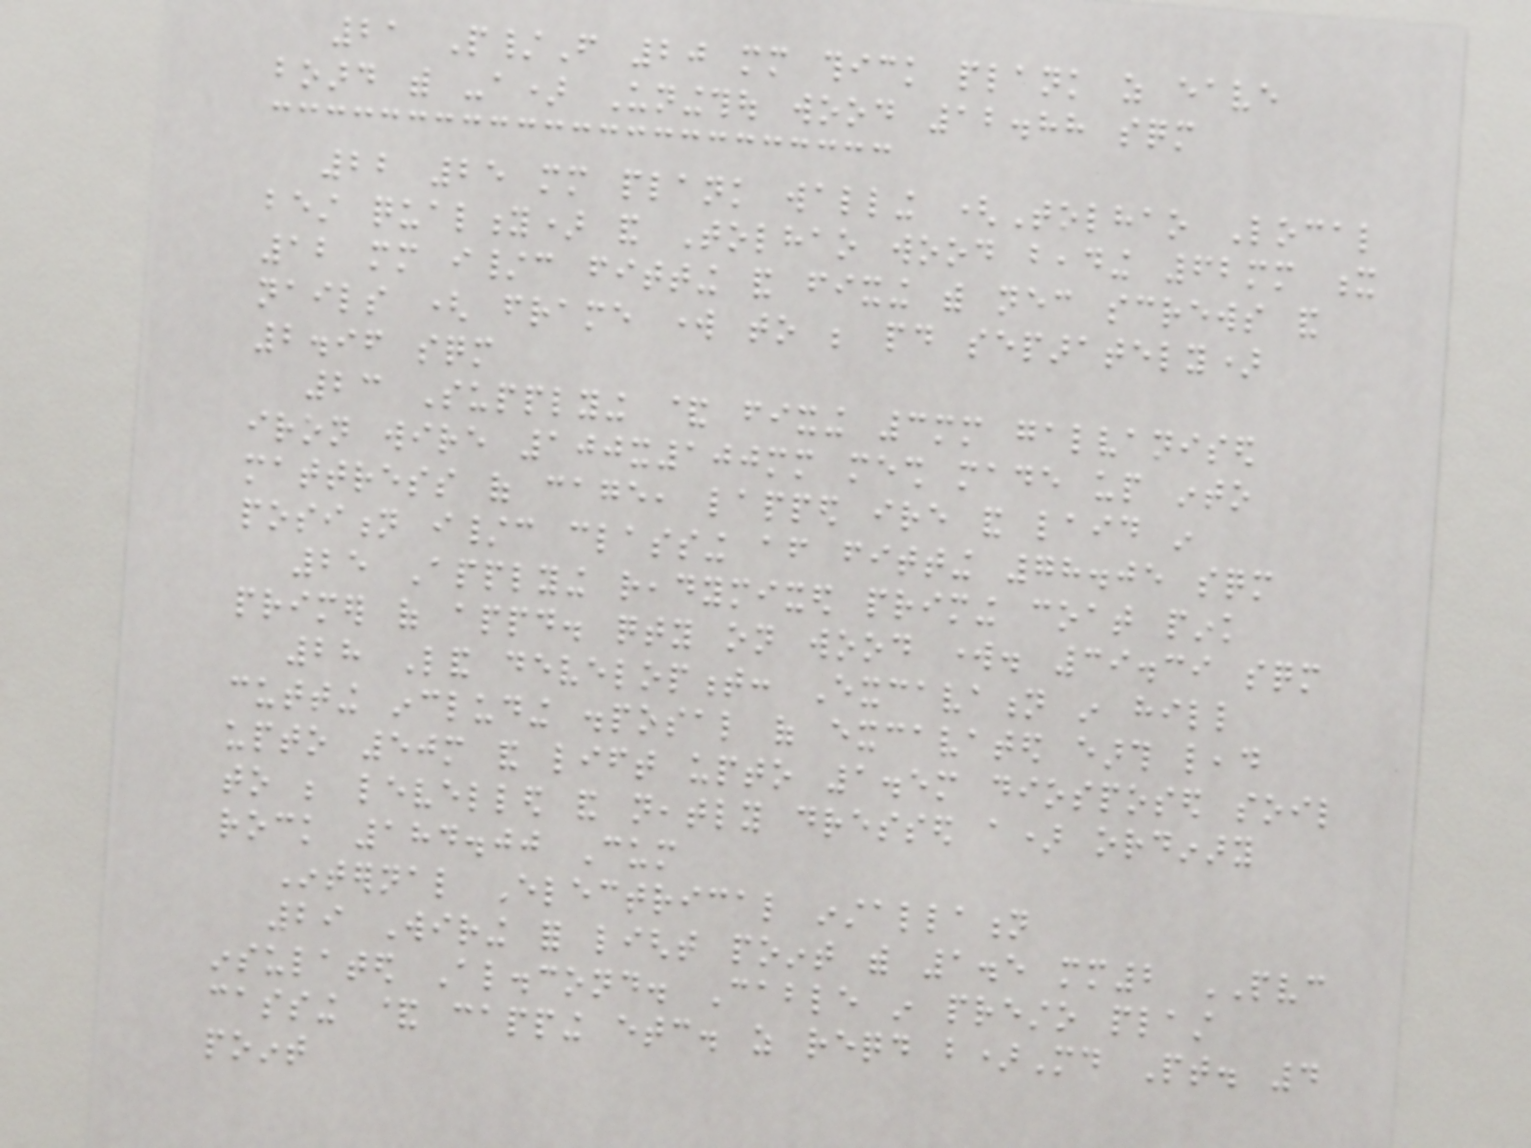21 P/F 20 mm thick plank as eave
board with -a) Uningthou wood 12.88 sqm
22 25 mm plank walling (Tolhao Local
best quality) and Tolhao wood beading 62mm x
12 mm i/c fitting and fixing with necessary screws and
nails ( frame work to be paid separately)
2.96 sqm
23 Supplying & fixing 3mm galvanised
iron wire 100x100mm mesh made up into
mattress of cage, lapped ire and laid in
position i/c classing after fitting 78.05 sqm
25 Applying readymixed priming coat pink
primer of appd. qty on wood work. 39.39 sqm
28 Land development: Excavation in hill
cutting including disposal of excavated earth lead
upto 50m and lift upto 1.5m diosposed soil
to be levelled and neatly dressed a) ordinary
rock 184.00 Cum
Internal Electrical installation
29 Wiring for light point with 1.5 mm2 PVC
insulated Al.cond. Cable in presto plast
cassing & capping etc. as reqd b)Md Pt. 4
point
